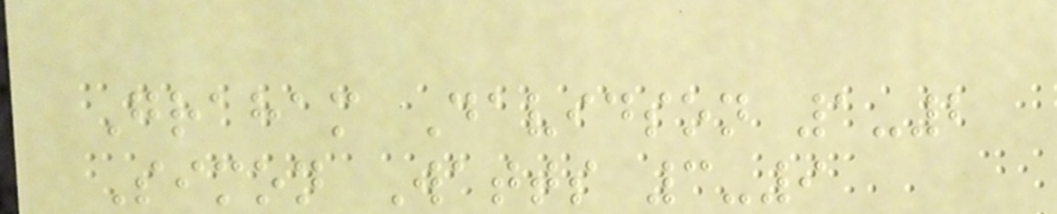Graham Davidson 1-2
Simon Watts 3-9
